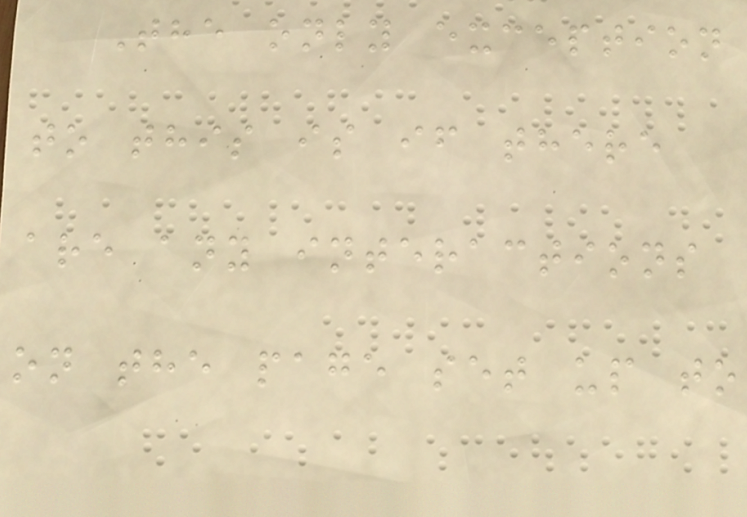The only exception
to this is if there
are any interactions
on the page set up to
